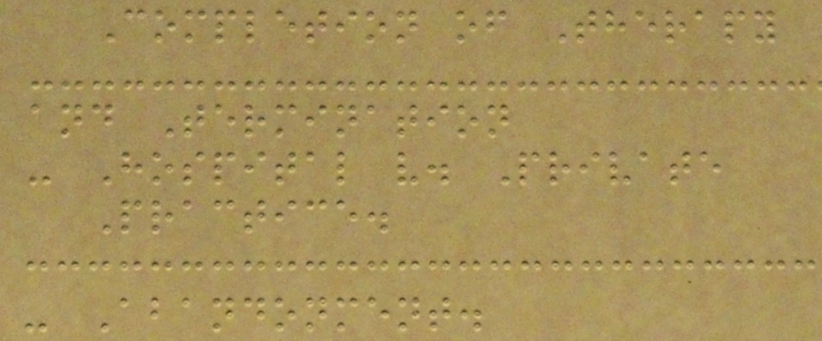Completion of Therapy
and Termination
- Hospital v. Private
Practice.
- Abandonment.
